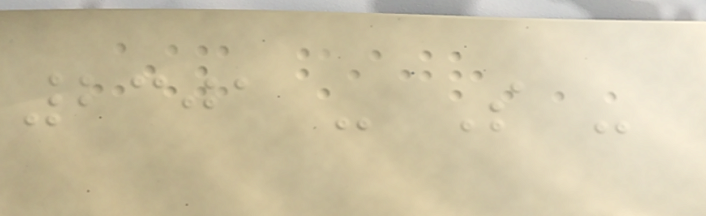2301 - S -
